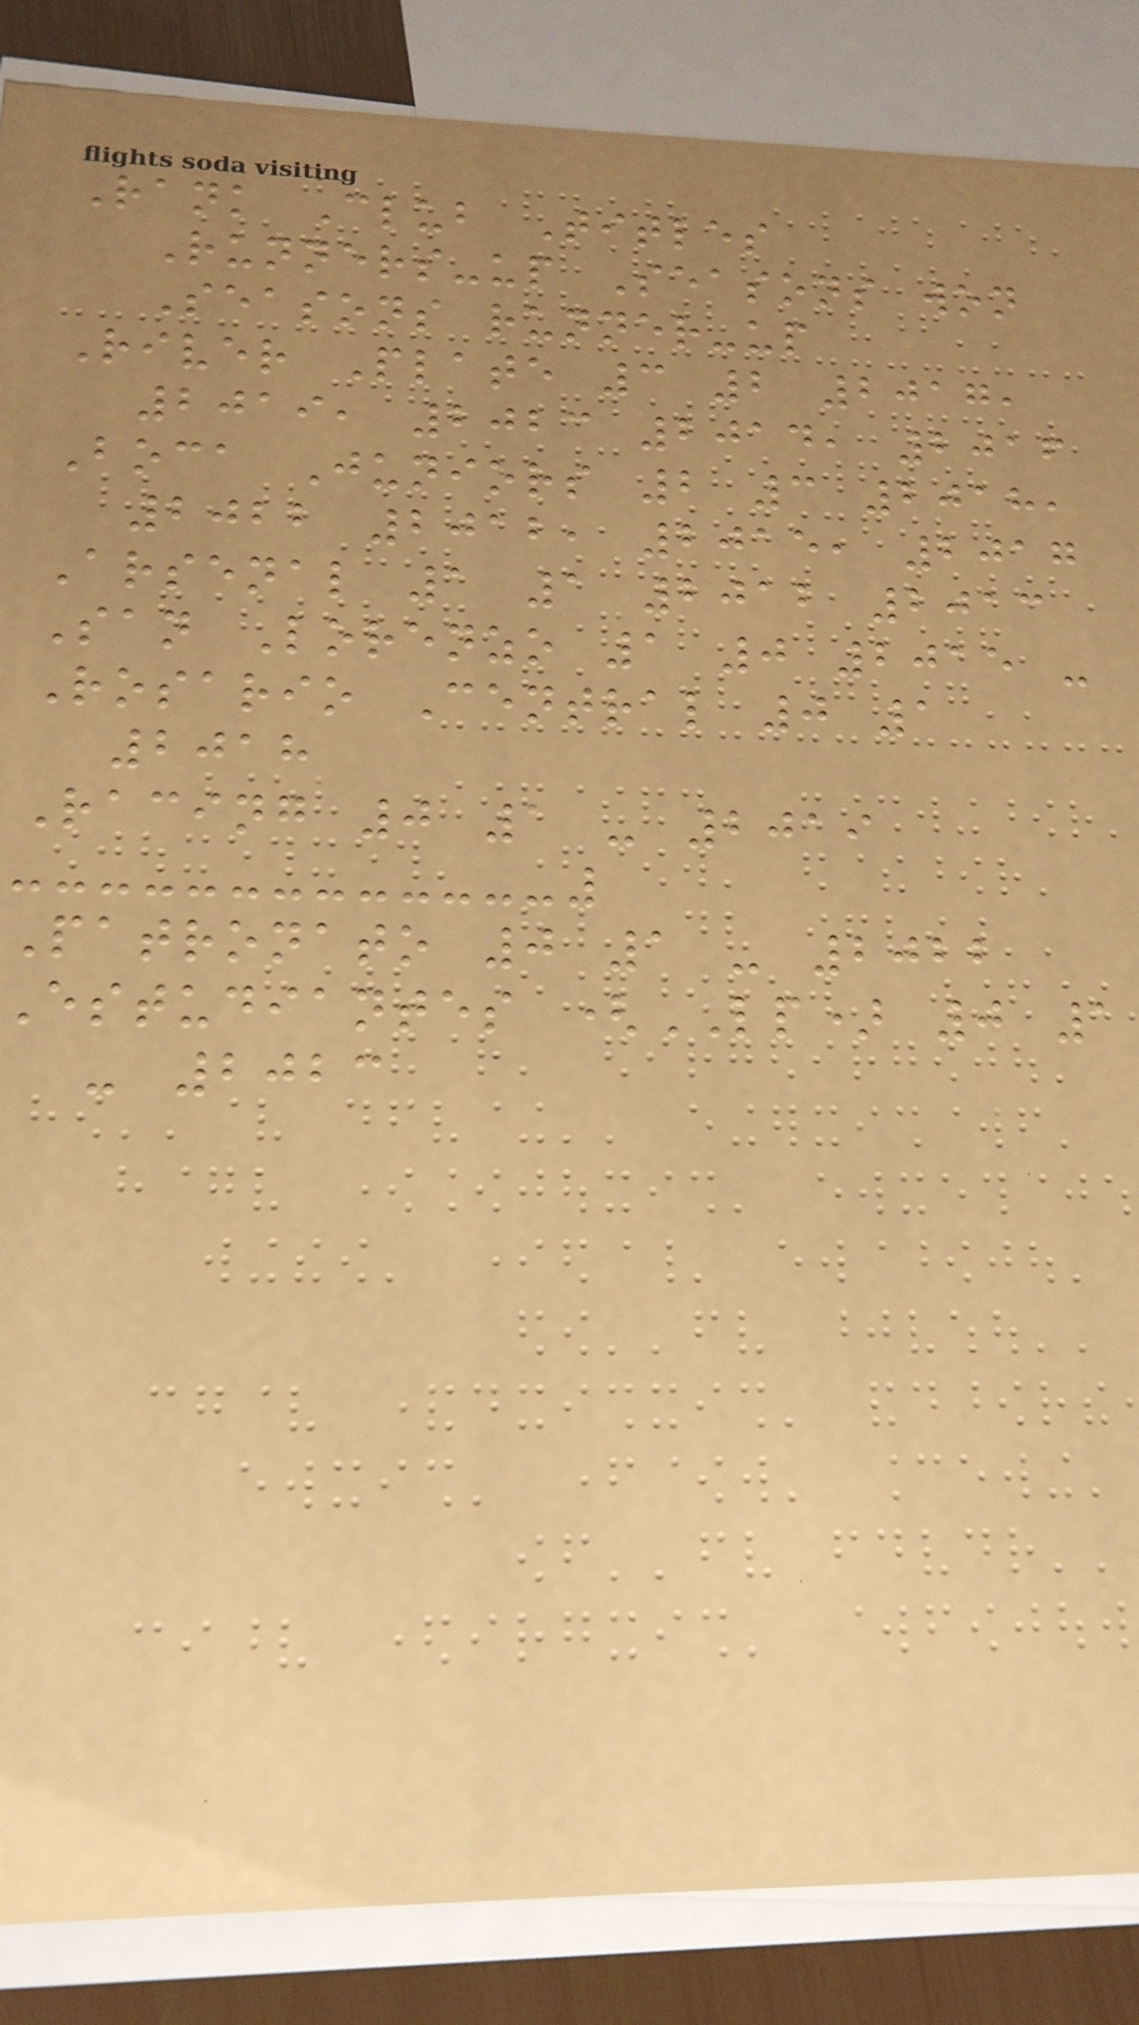Rank Club Titles
Runners-up Seasons won
Seasons runner-up
River Plate 3 2 2017,
2019, 2023 2014, 2016
Boca Juniors 2 3 2018,
2022 2012, 2015, 2017
Arsenal 1 1 2012 2013
San Lorenzo 1 0 2015 -
Rosario Central 0 1
2018
Racing 0 1 - 2019
Patronato 0 1 - 2022
estudiantes (LP) 0 1
- 2023
